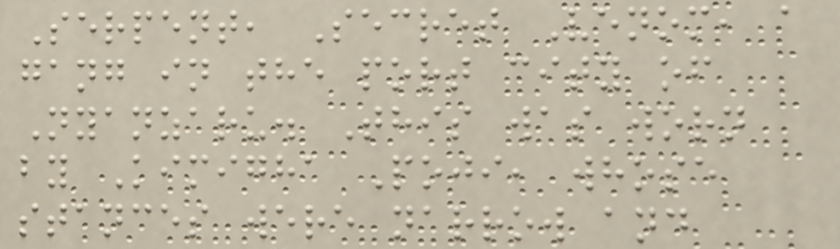Serpent, Secret Venom, a
gang in the port city of
Nyanzaru. This was worn
by Kimigha Poji, whose
stances were narrow and
